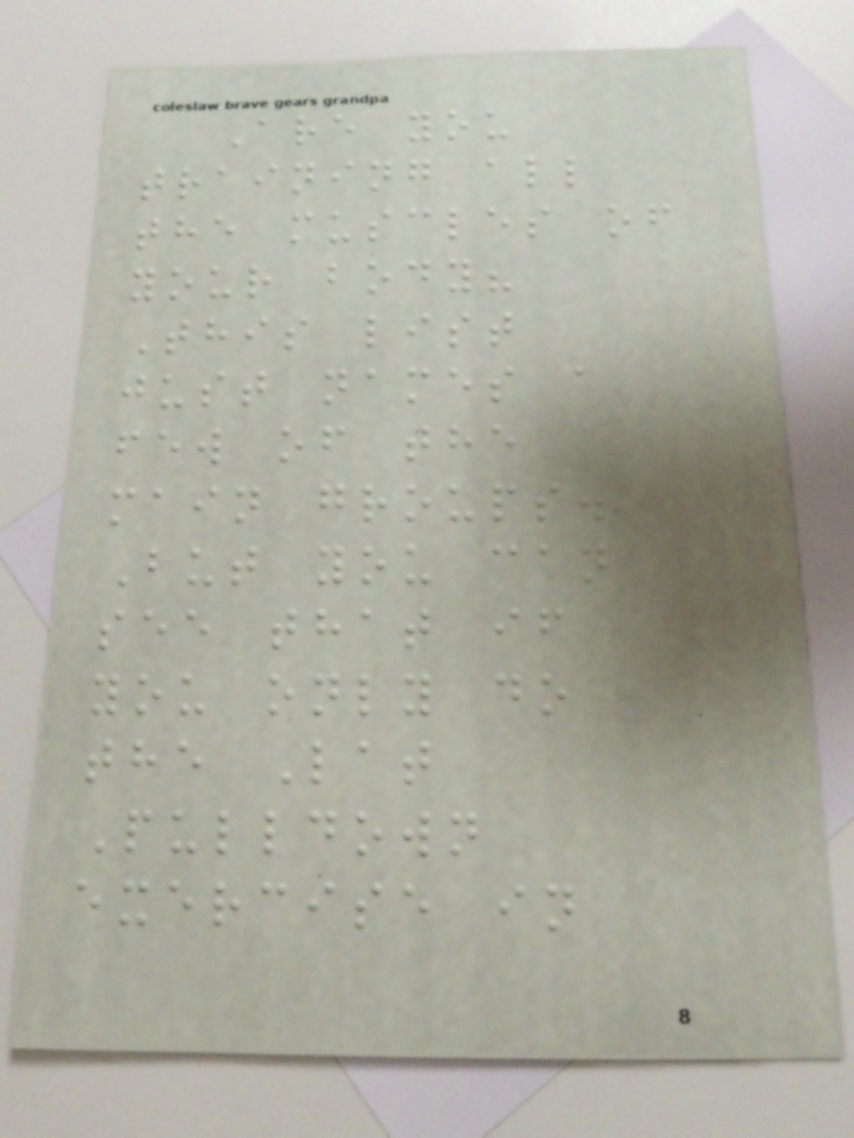Are you
training all
the muscles of
your body?
This list
just names a
few of the
main groups.
But you can
see that if
you only do
the Lat
Pulldown
exercise in
